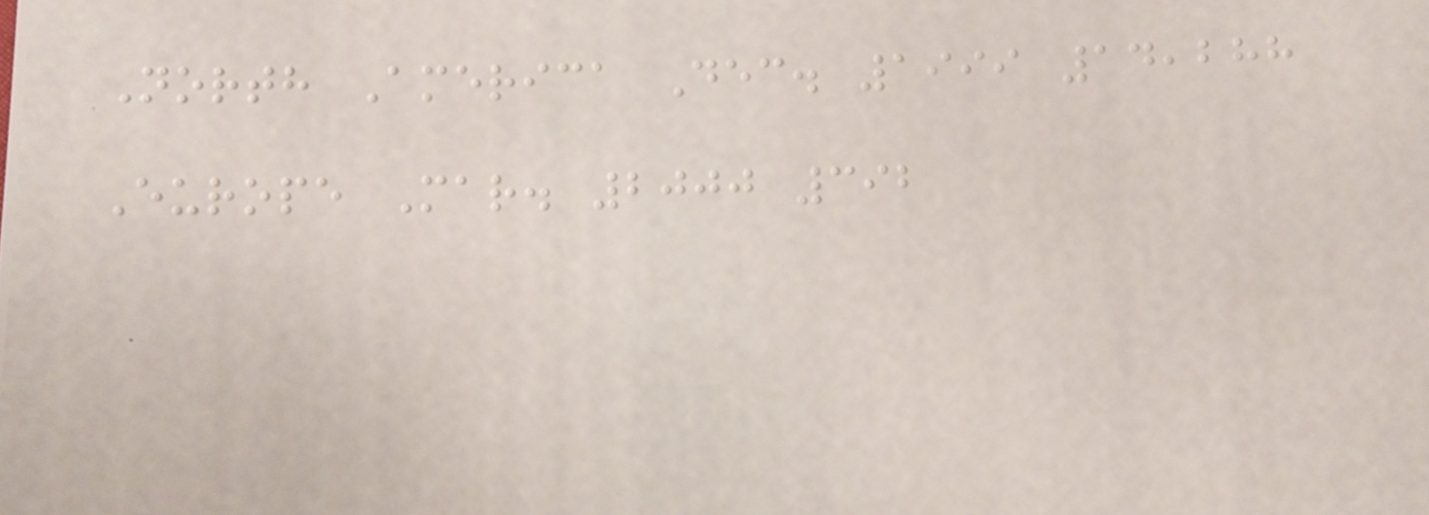North America Dec. 1999 14,288
Europe Mar. 2000 392
